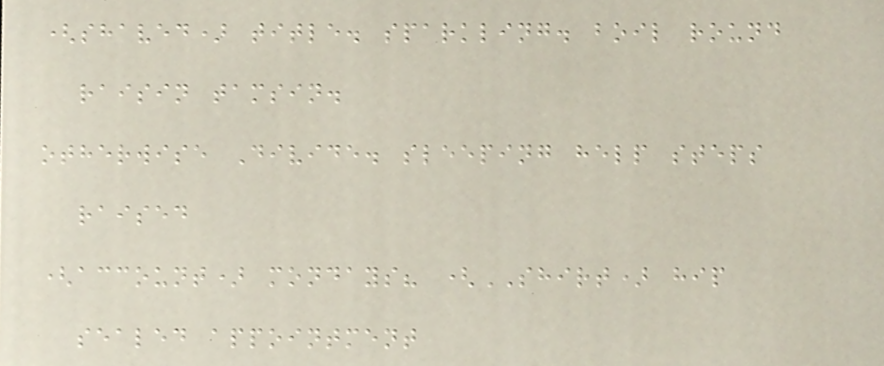(shaved) title. sparkling. boil round
raisin tamsin.
otherwise Divide. sleeping help steps
raised
(account) mondays? (SHIRT) hip
sealed appointment
